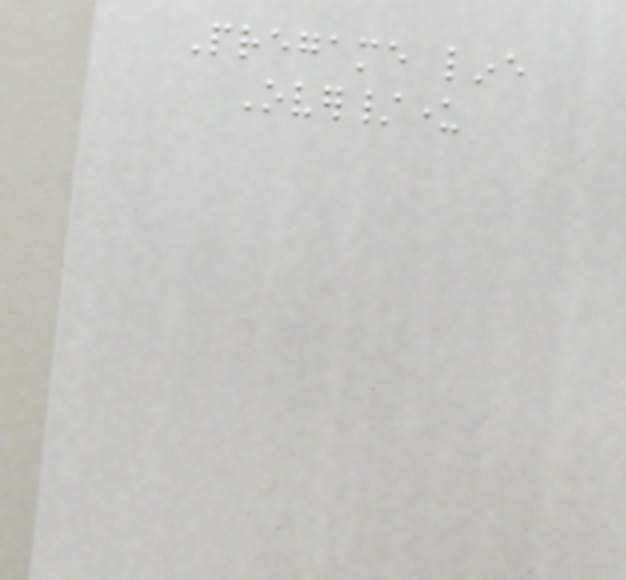Pregame line
Over/under
